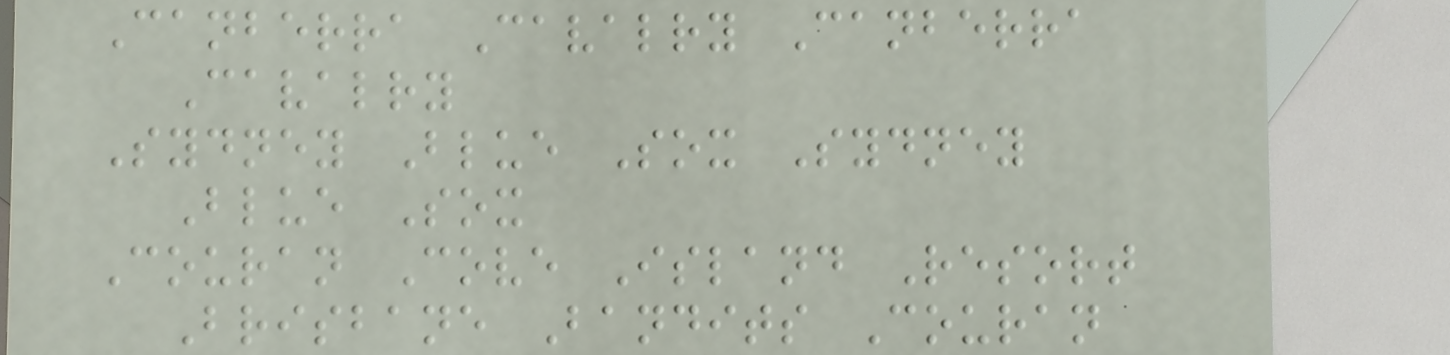Canberra Cavalry Canberra
Cavalry
Sydney Blue Sox Sydney
Blue Sox
Couran Cove Island Resort
Brisbane Bandits Couran
